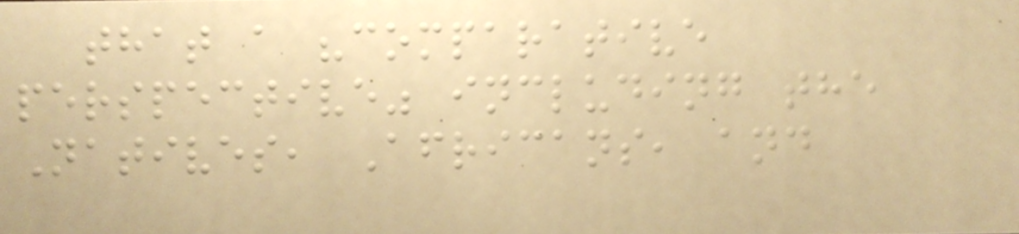that a "comparative
perspective" including the
Natives, Africans, and
